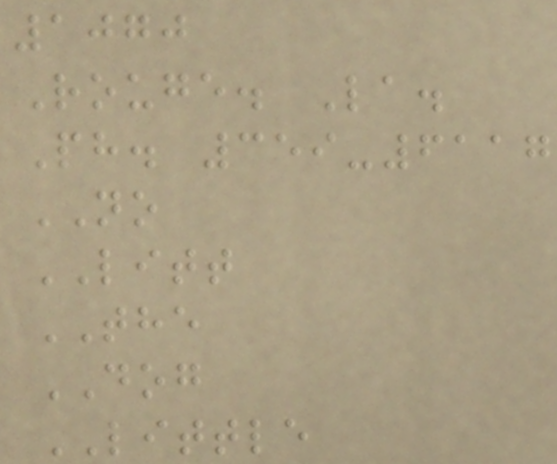1070
Rouge. La.
Ph. 359-6117
NO
LITT
THE
DOG
LITTLE
